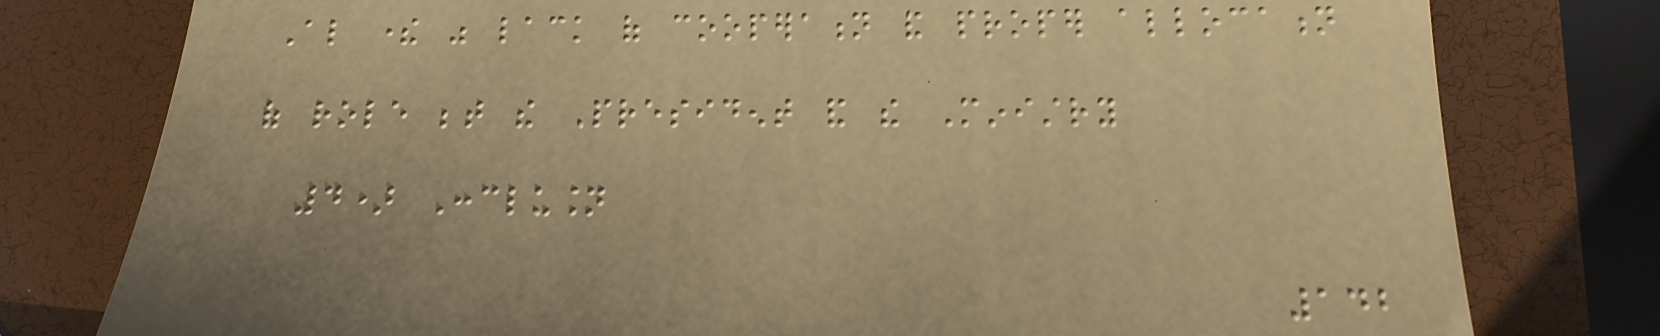Also there was lack of cooperation and proper allocation
of role between the President and the Ministry
4) Conclusion
142
